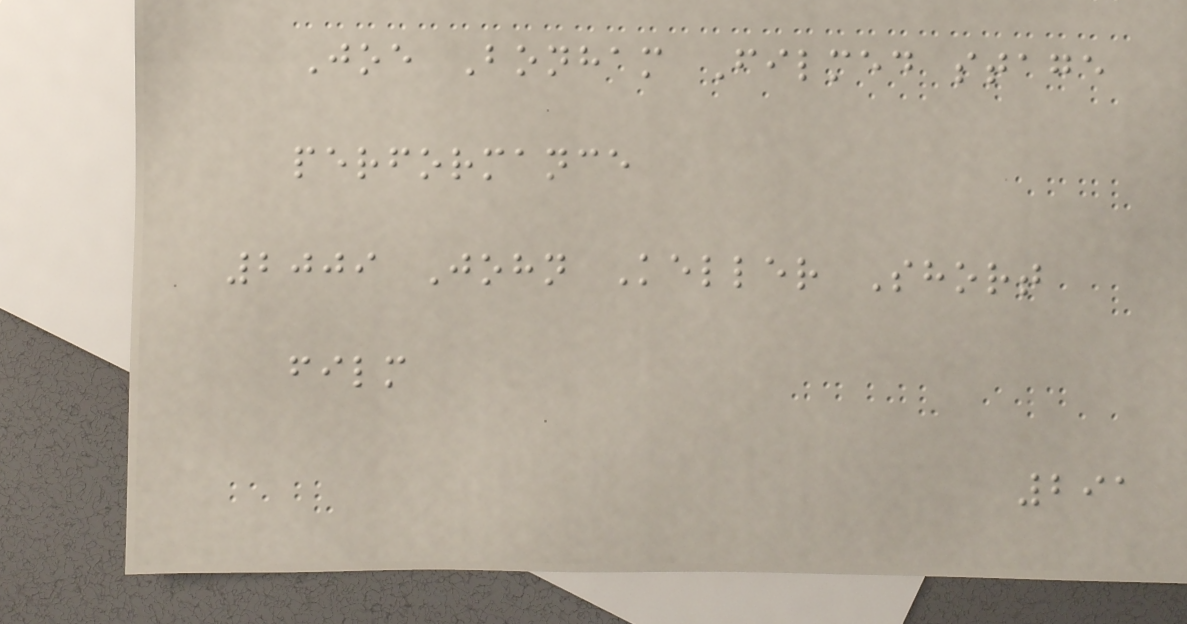Joe Bonham Filmed stage
performance
2009 John Keller Short
film
291
